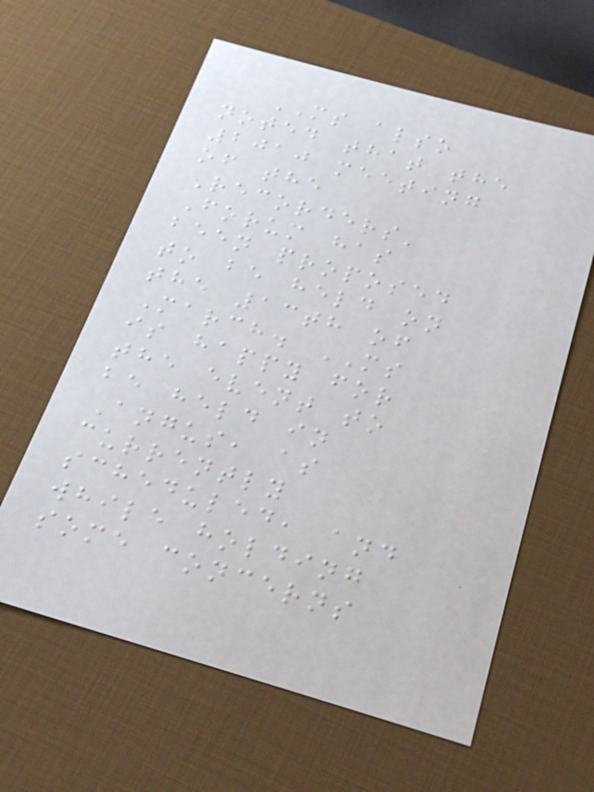MS also
noted that the
2010 meeting
of the
Recorders'
Forum has
been proposed
to be held on
the 13th of
March. MS
is happy for
the event to
be held in
Angus, as
currently
scheduled, and
while holding
some concerns
